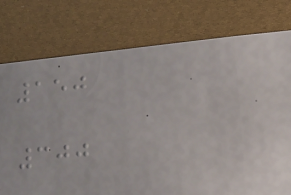150
300
